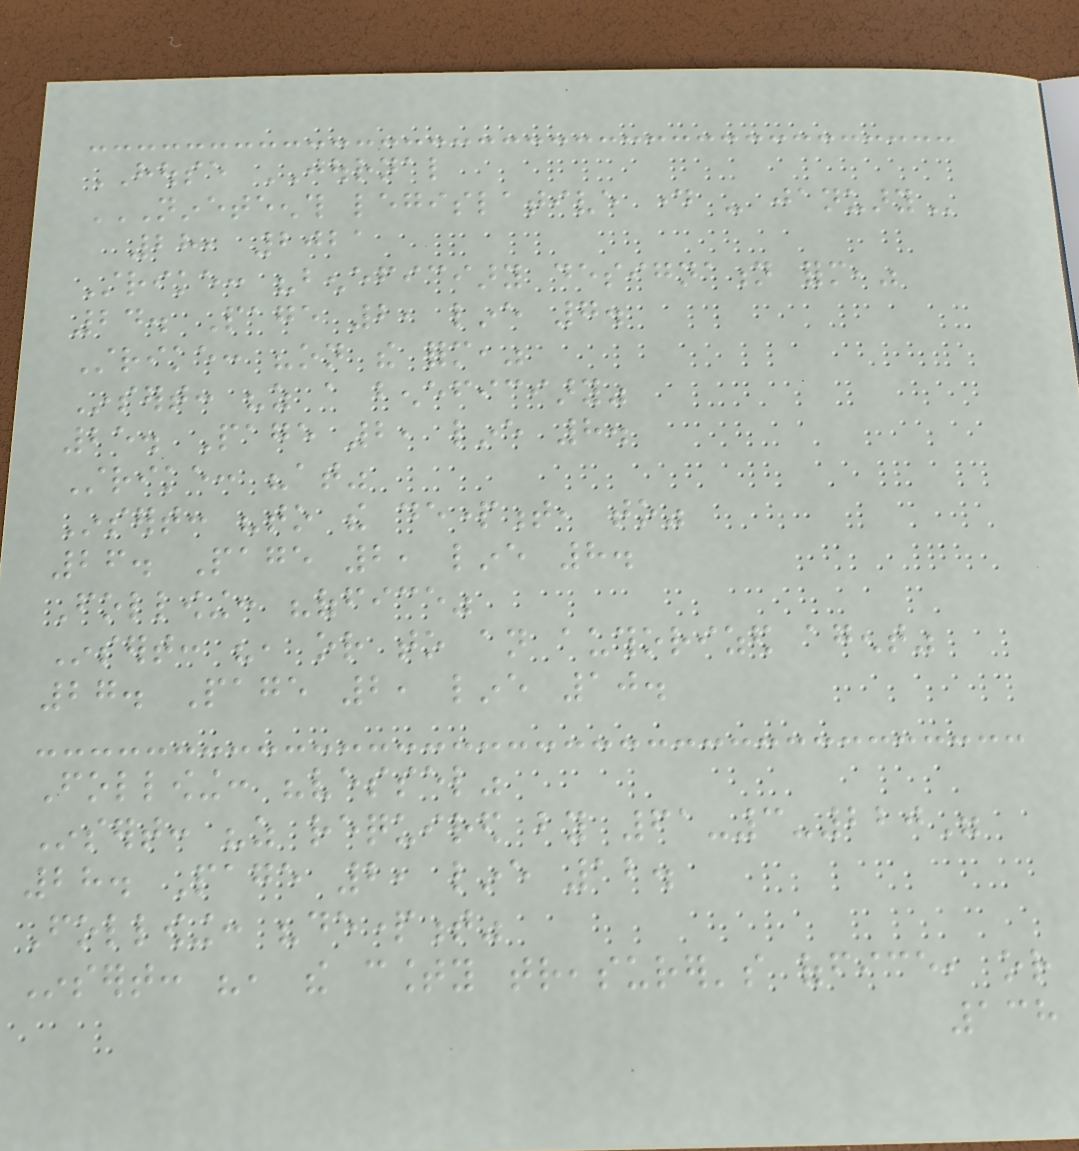HOUSE JOURNAL
NINETEENTH LEGISLATIVE DAY - JANUARY
28, 2021
Strike: "beneficiary designation form,"
24. Page 2, line 7.
Strike: "on the form,"
Insert: "as a beneficiary"
25. Page 2, line 8.
Strike: "at"
Insert: "to the department, to"
26. Page 2, line 8.
Following: "office"
Insert: ", or to an authorized agent"
27. Page 2, line 10.
Following: "vessel"
Insert: "as required by 61-3-220"
28. Page 2, line 12.
Following: "department"
Insert: ", the county treasurer's office, or
138
